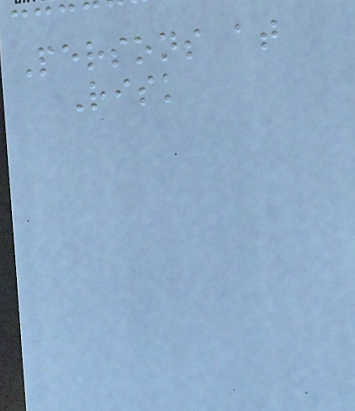Persons at
Risk
